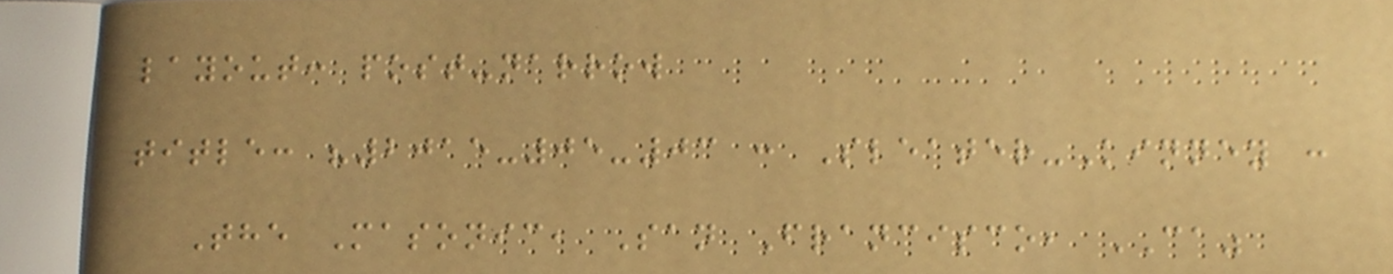layout: post-narrow
title: "2015-05-03 : Sleater-Kinney :
The Masonic, San Francisco, CA"
